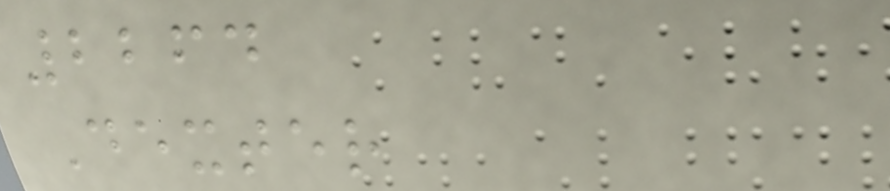2264
Dexter
